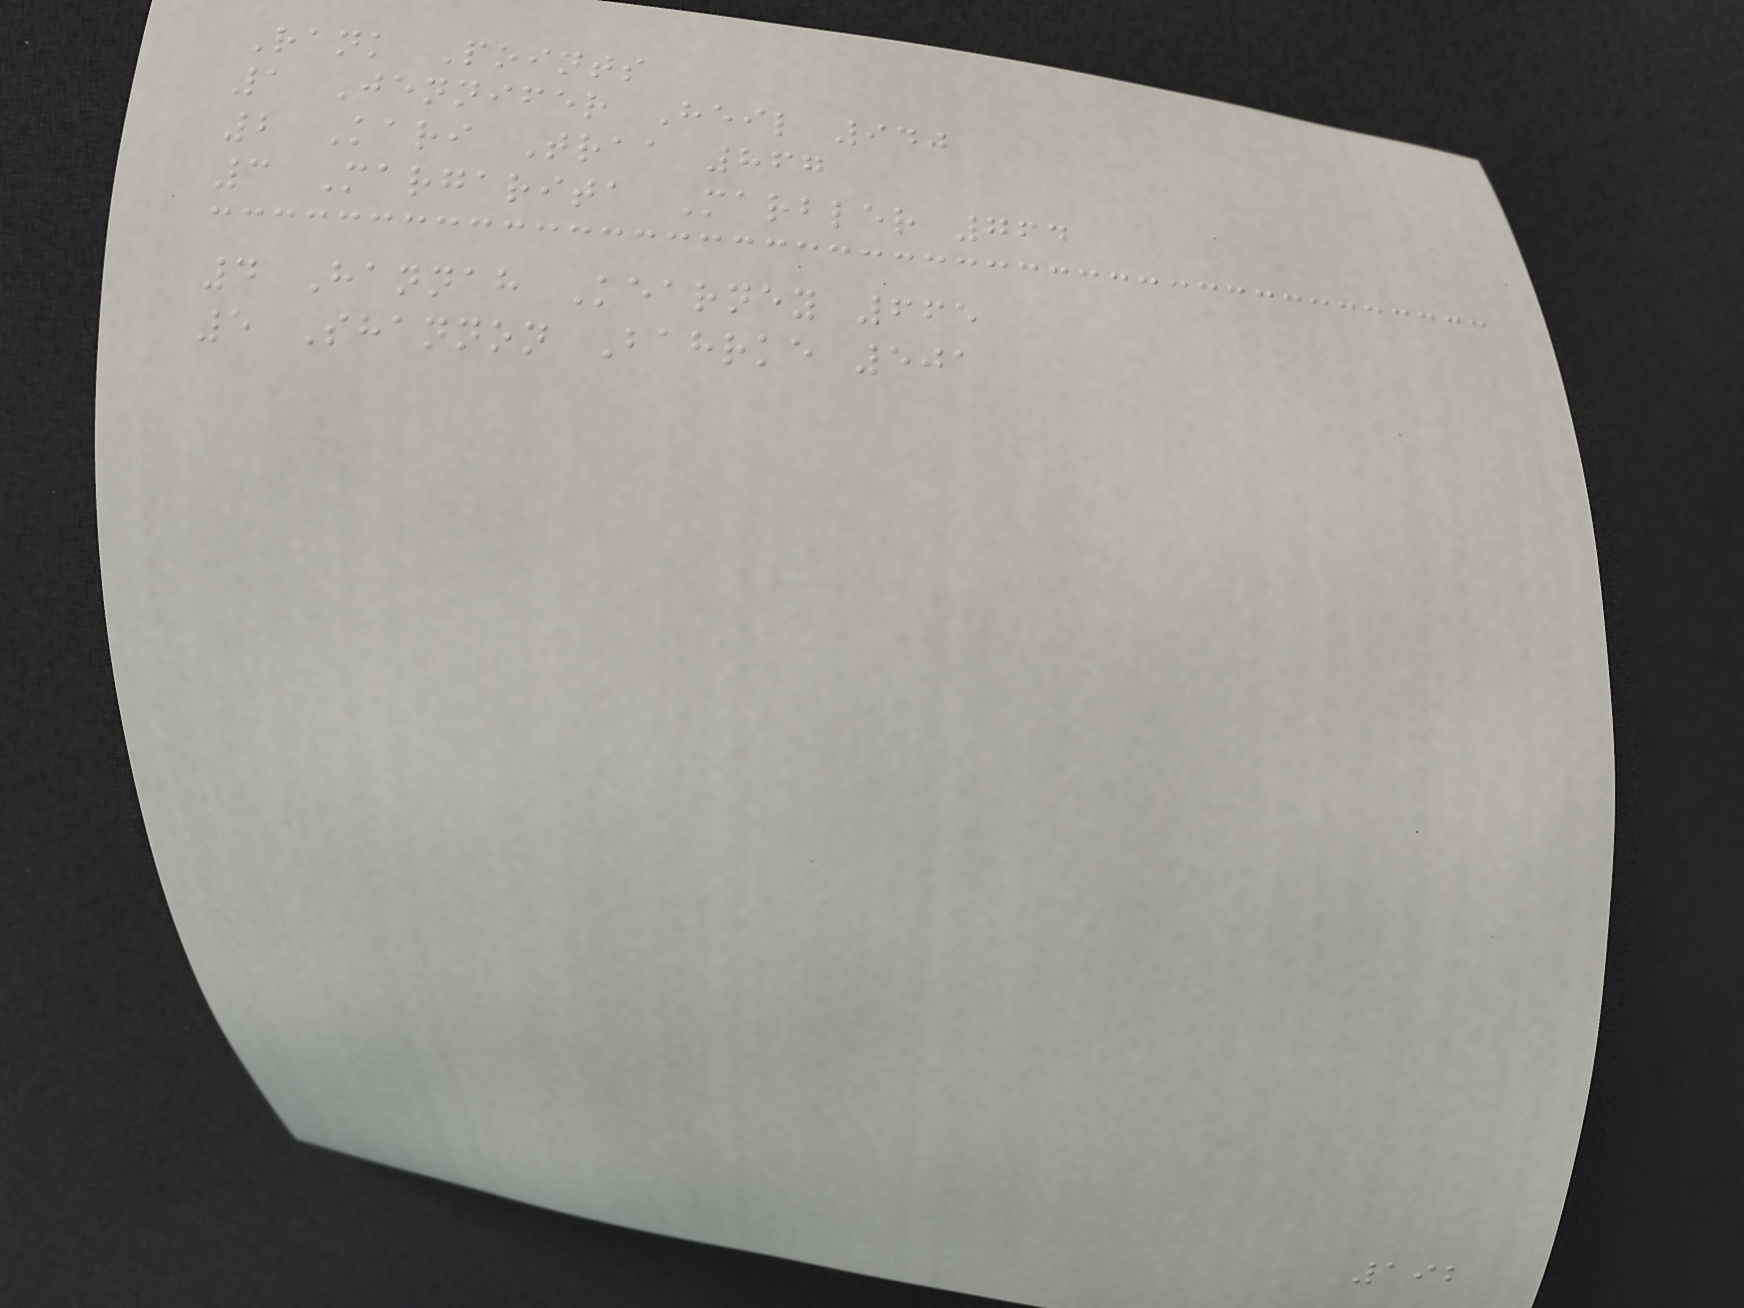Rank Points
1 Jennifer Heil 940
2 Kari Traa 867
3 Margarita Marbler 764
4 Hannah Kearney 665
5 Shannon Bahrke 501
192
